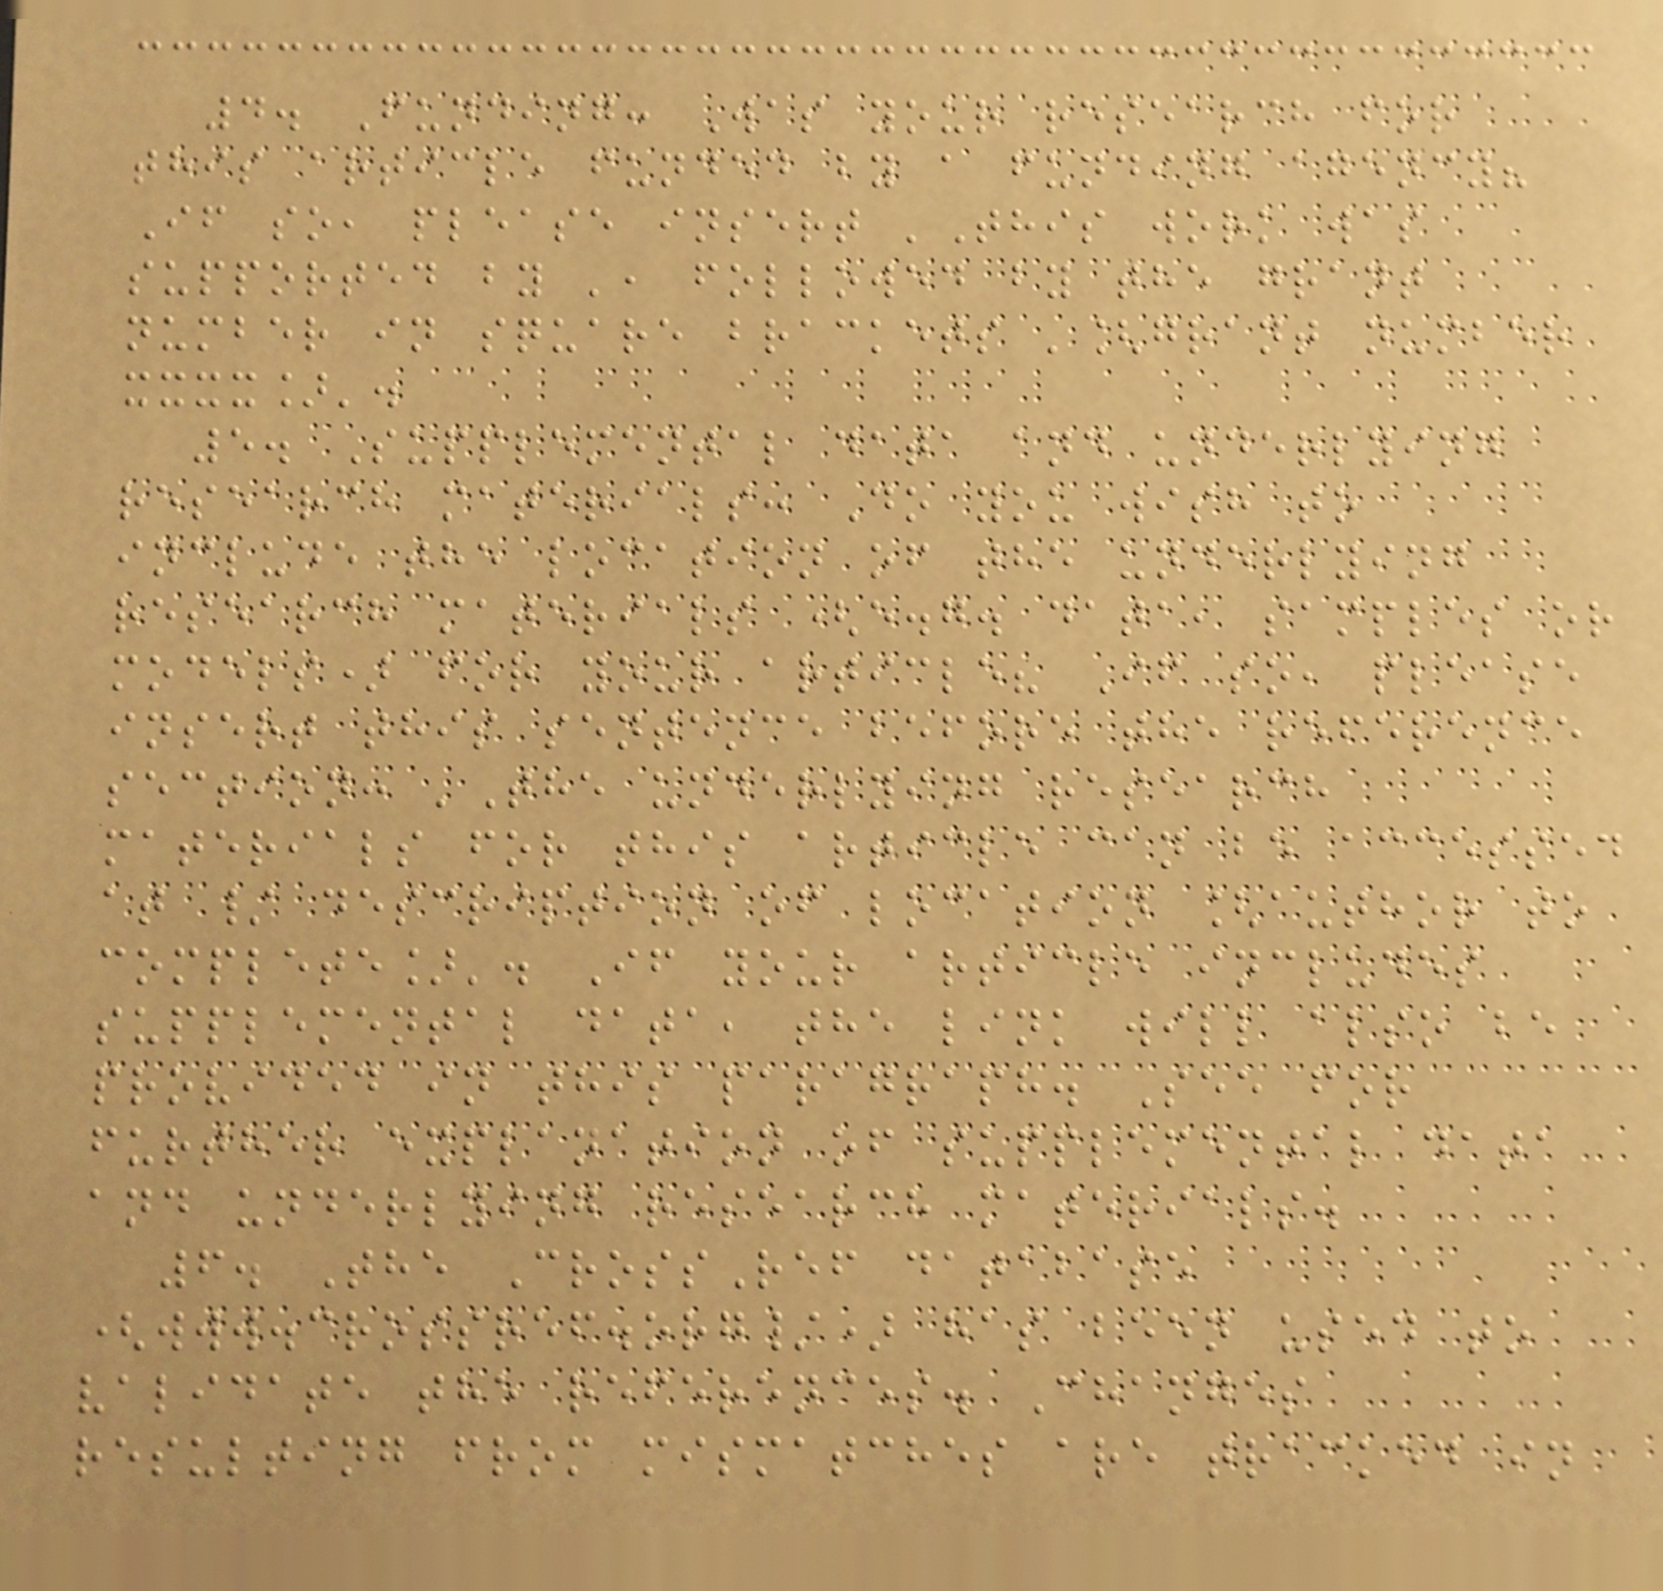4. Funding: Was your research for
this article funded by a funding agency?
If so, please insert 'This work was
supported by ', followed by the grant
number in square brackets '[grant number
xxxx]'.
5. Supplemental data and underlying
research materials: Do you wish to
include the location of the underlying
research materials (e.g. data, samples or
models) for your article? If so, please
insert this sentence before the reference
section: 'The underlying research
materials for this article can be accessed
at / description of location [author to
complete]'. If your article includes
supplemental data, the link will also be
provided in this paragraph. See for
further explanation of supplemental data
and underlying research materials.
6. The CrossRef database
(www.crossref.org/) has been used to
validate the references. Changes
resulting from mismatches are tracked in
